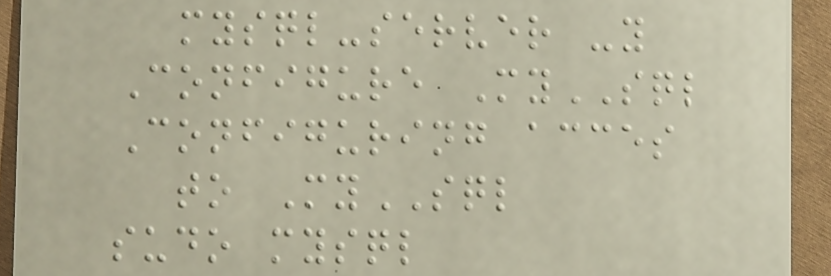mysql-server -y
Configure MySQL
Configuring acces
to MySQL
sudo mysql
